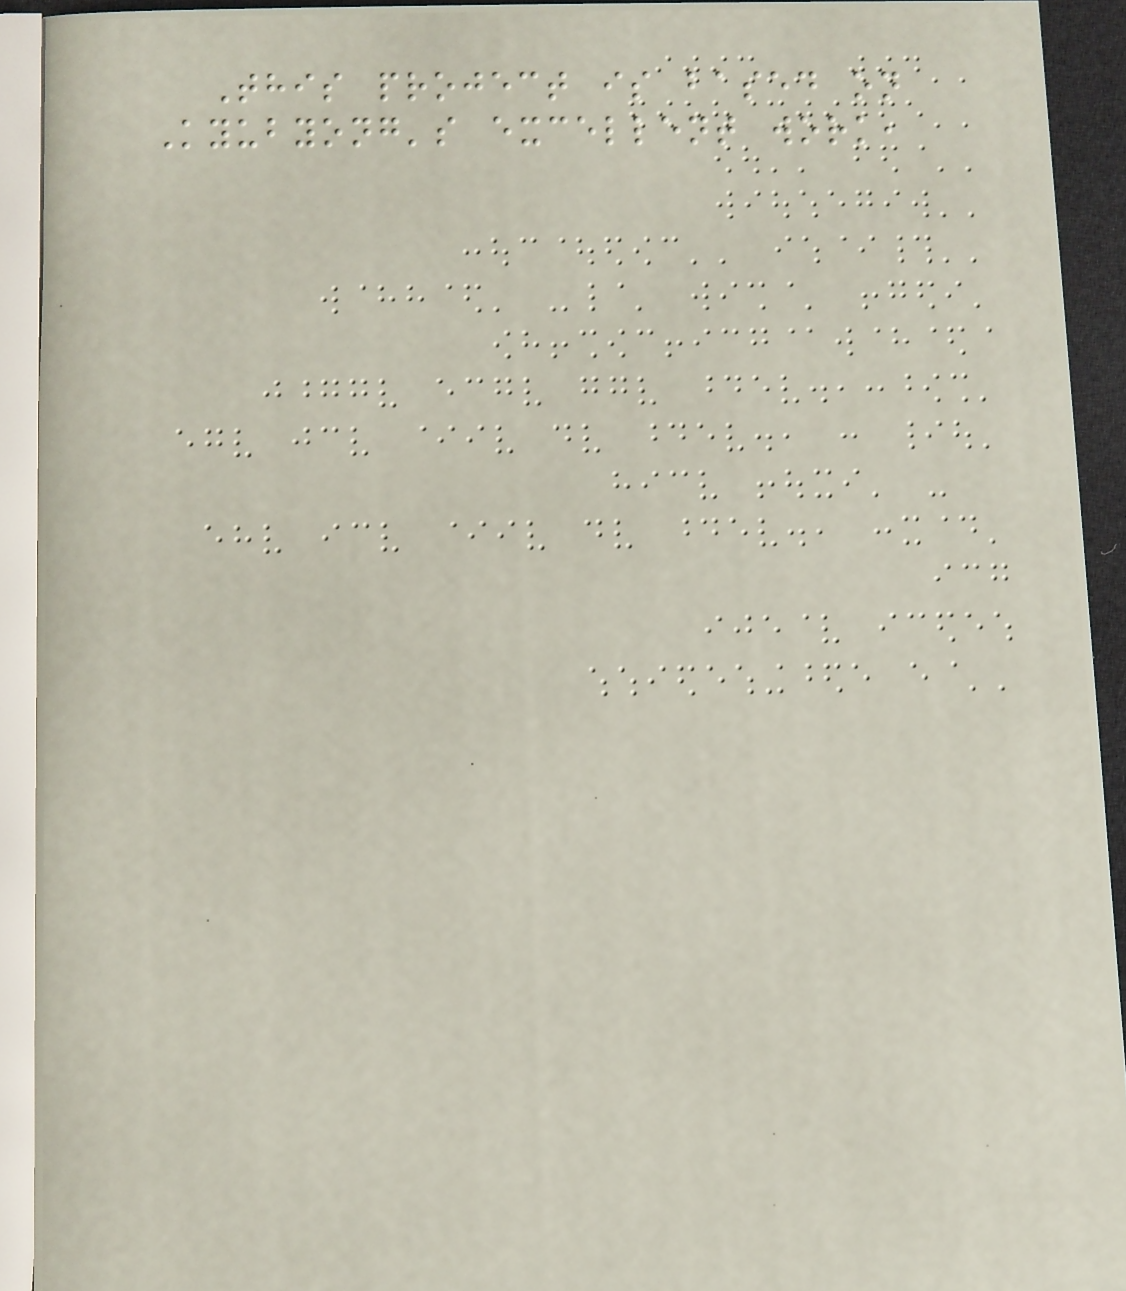This project is based on
Kyubyong's excellent work,
